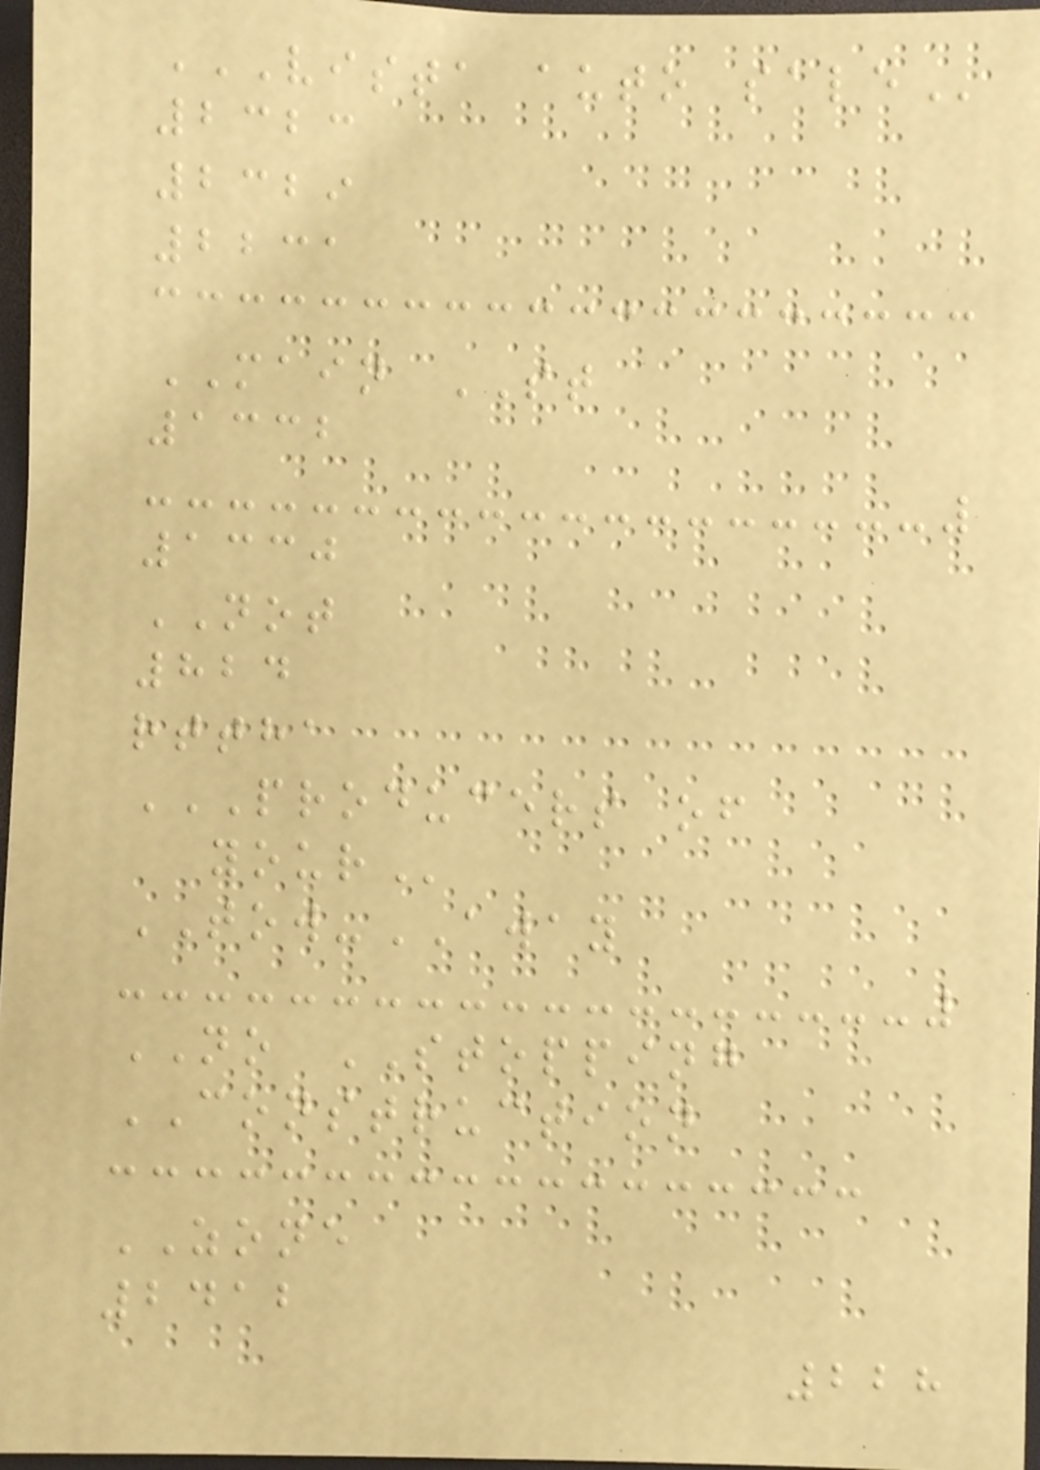VISTA AUTO SALE
2323
2329
2231
MAIN ST
1332
1330
NOT
824
rttha
PRODUCERS OF
YOUR
TOW-AWAY
NO STOPPING
CONSTRUCTION
ZONE
2412
228
